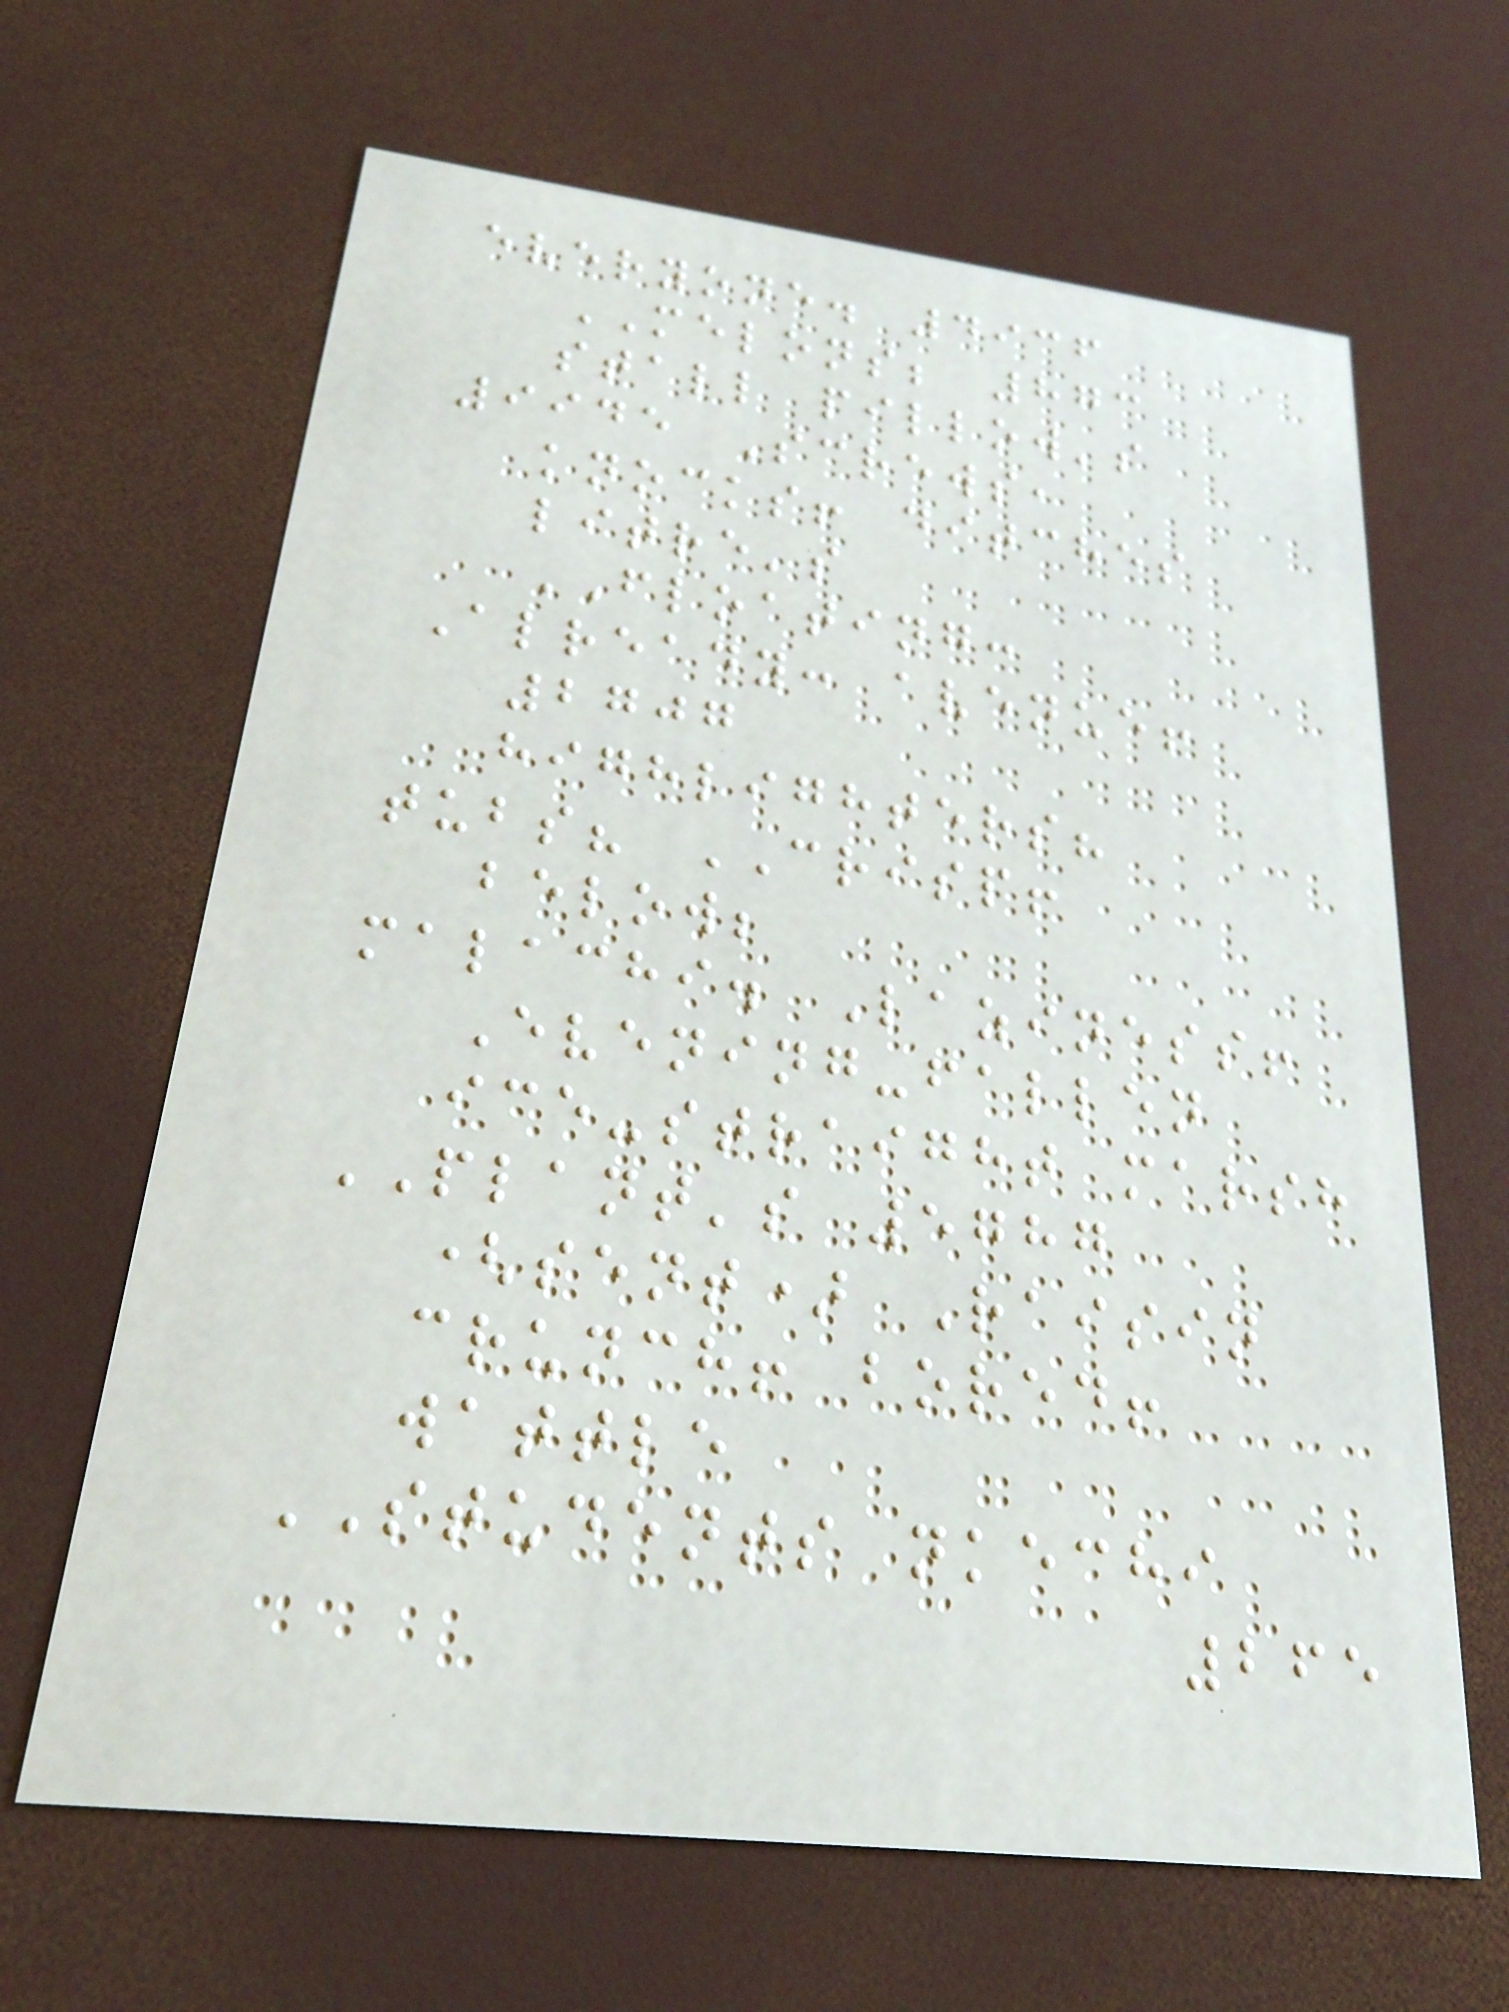everyone. 4936
MELONS; 873
stall pillow's
9945 Screws,
knocks! ditches
litre's
FLOATING:
Already: avenue!
2707
highlighters?
tubs? CRISP!
below;
malachi. Laziness!
Evening-fallen
ice-straight marsh
PLANT's 5787
(sent) Raisin
crunch! bored!
wattle
STUDENTS nkechi
265
